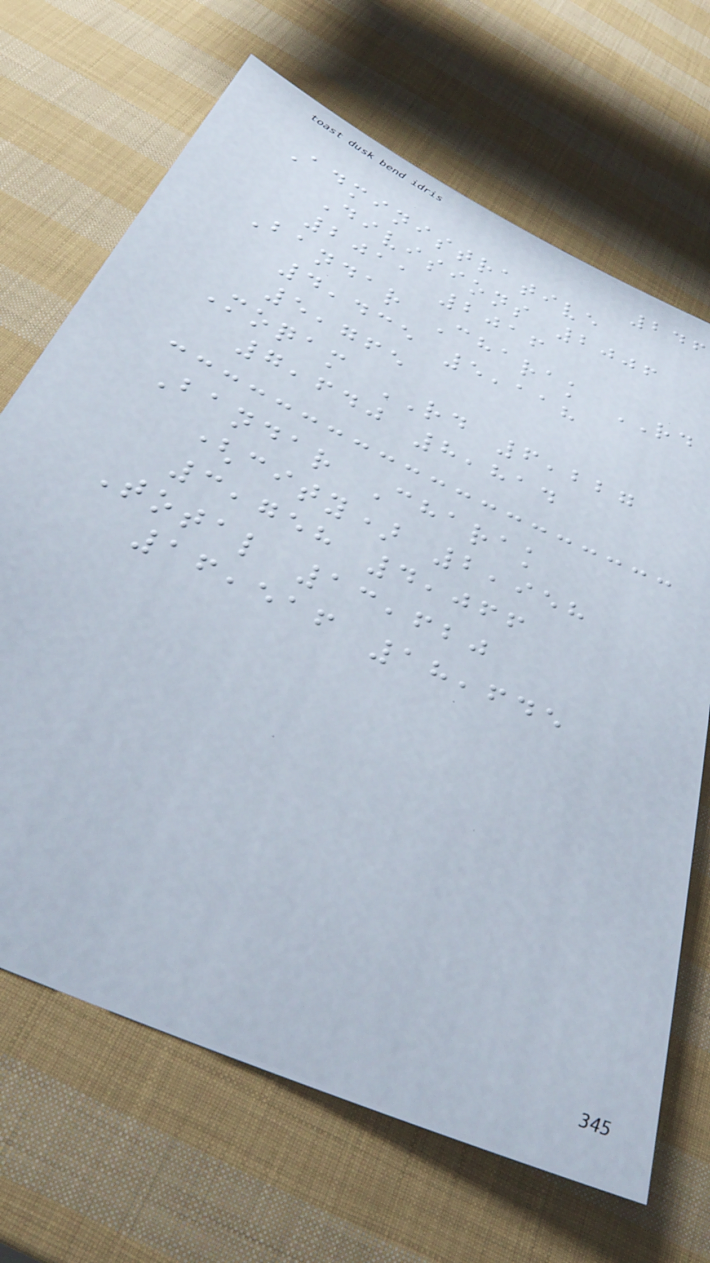246
Administrative
Divisions 2006
2011 2016
Bandar Charak RD
4,435 5,118
5,765
Moqam RD 6,227
7,640 8,814
Bandar Charak
(city) 2,958
3,758 4,066
Total 13,620
16,516 18,645
